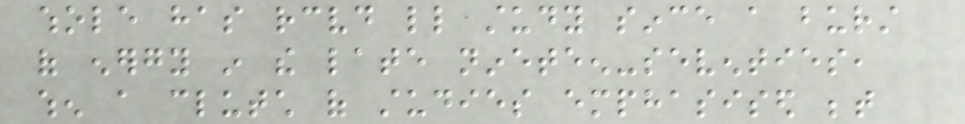whole has received little study since a burst
of energy in the late nineteen-seventies,
when a clutch of studies emphasised between
